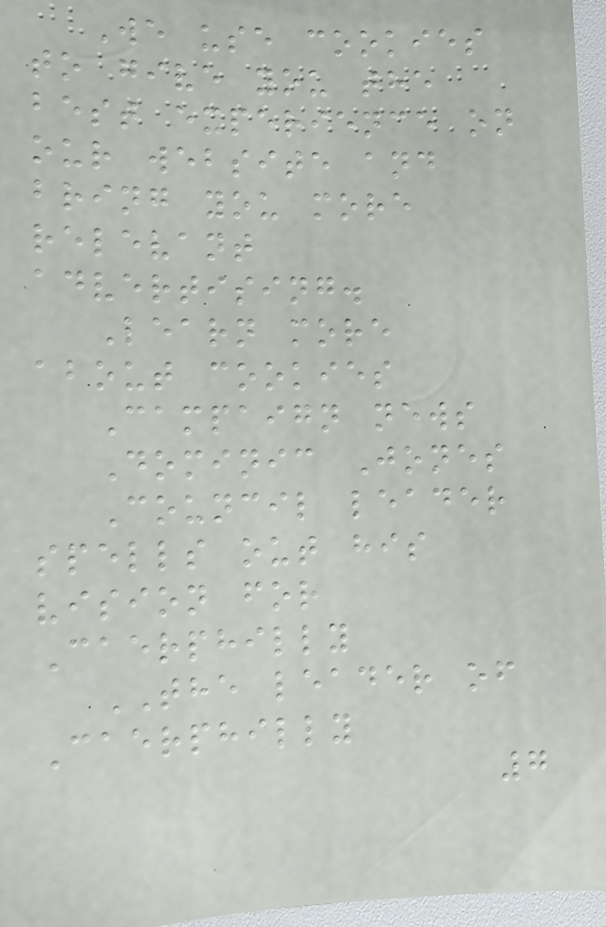We use cookies
to give you the
best experience on
our website and
bring you more
relevant
advertising.
Learn more
about cookies
Campaign news
Dominic Jones
Council leader
spells out his
vision for
Caerphilly
THE leader of
Caerphilly
7
